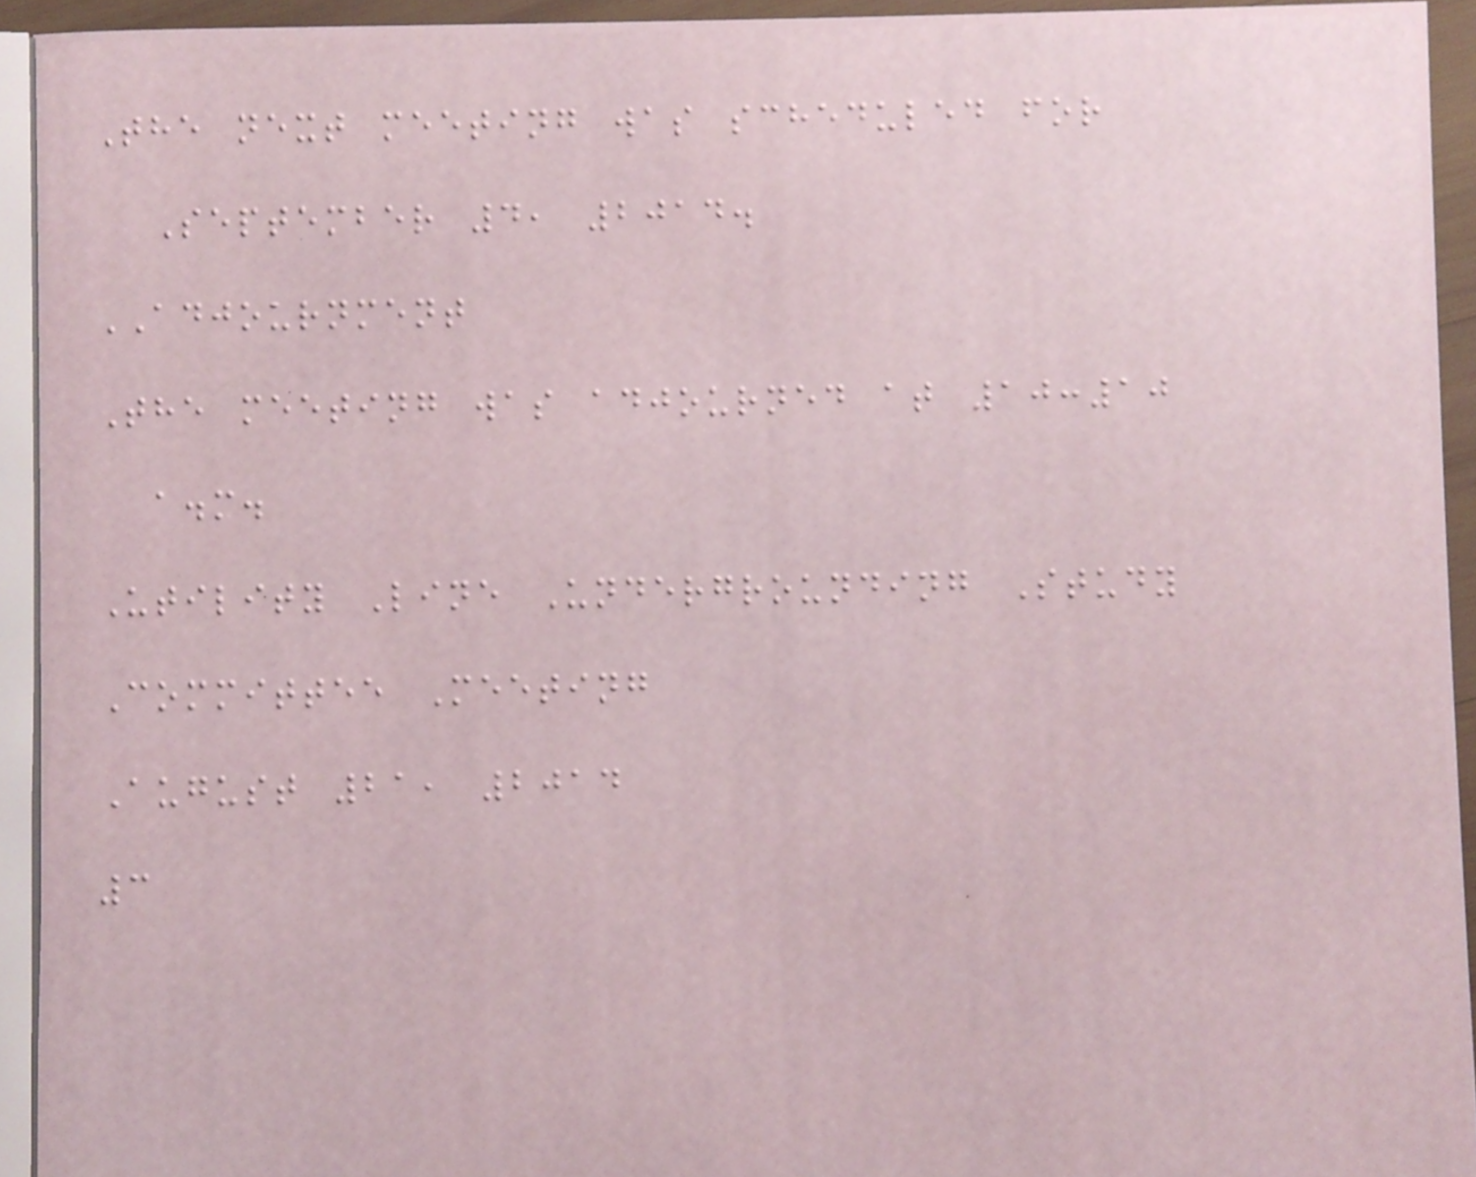The next meeting was scheduled for
September 4, 2014.
ADJOURNMENT
The meeting was adjourned at 10:10
a.m.
Utility Line Undergrounding Study
Committee Meeting
August 21, 2014
3
